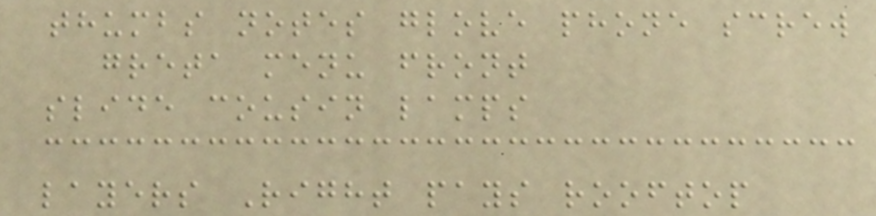thumbs notes glove phone screw
greta menu front
slide cousin lamps
layers Right pays rooftop
